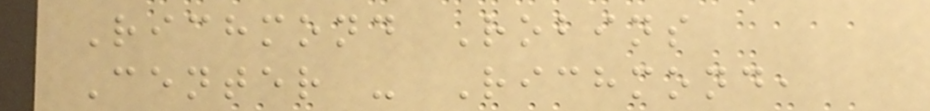Richmond Robins
Center - Richmond,
